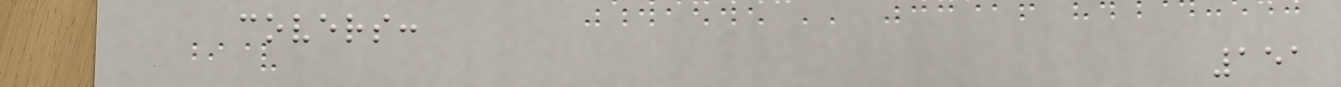covers:
151
